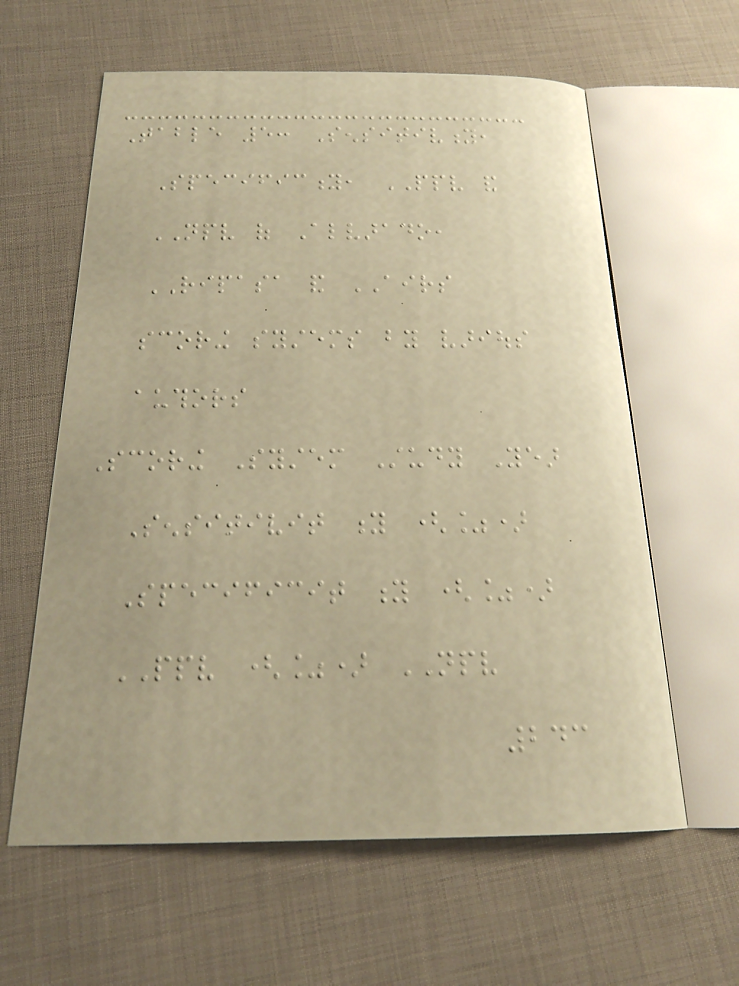Table 5: Sensitivity,
Specificity, PPV and
NPV of Alvarado,
RIPASA and AIRS
scoring systems by various
authors
Scoring System Study Year
Sensitivit y (%)
Specificit y (%)
PPV (%) NPV
243
